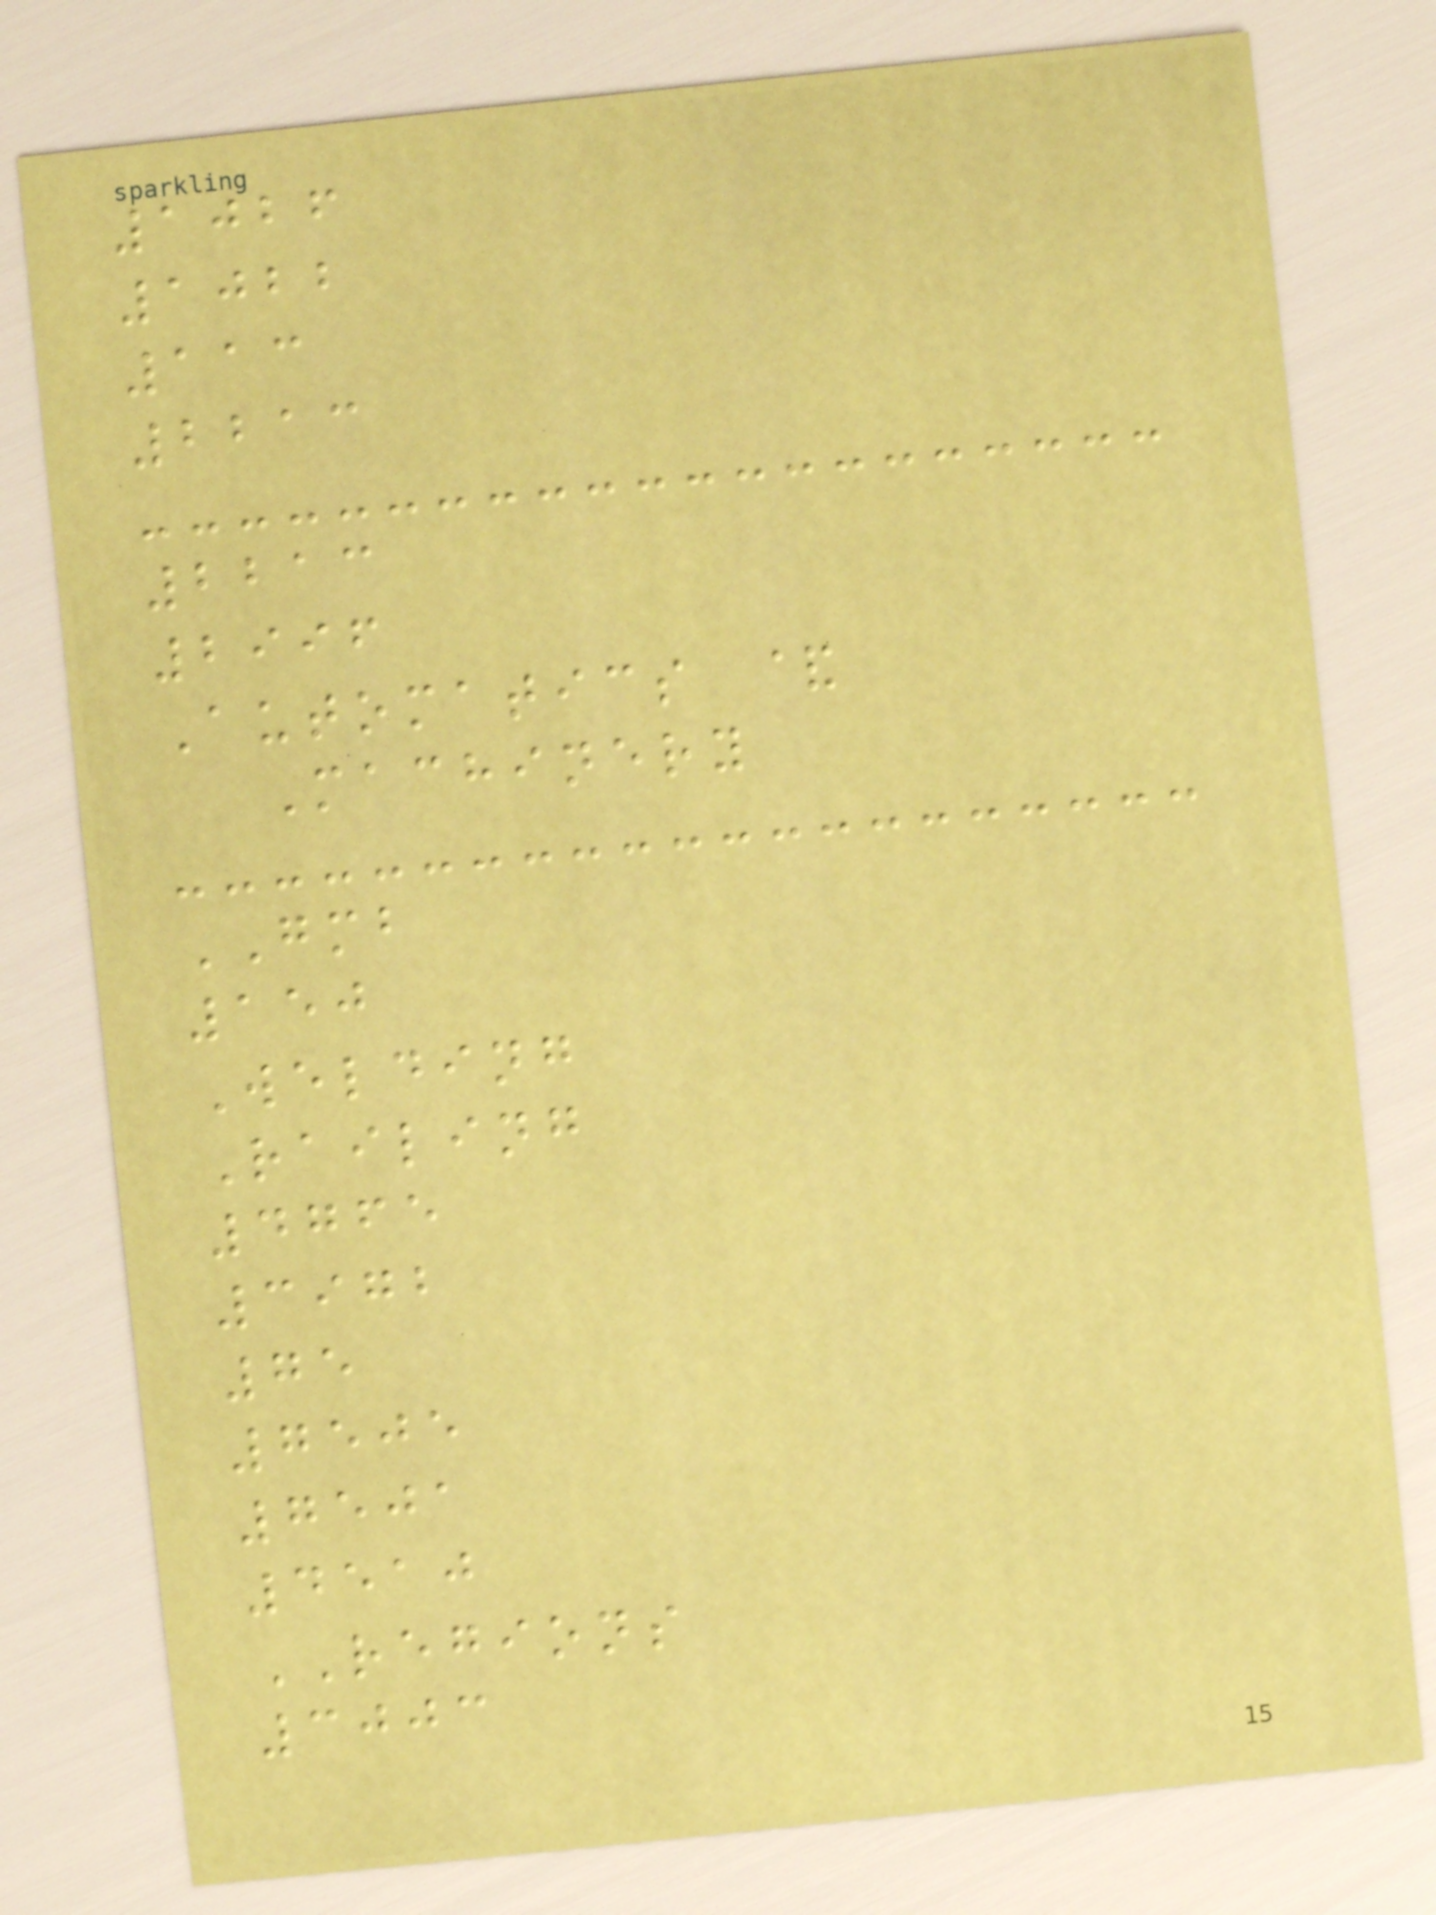1026
1022
113
2213
2213
2996
Automatics &
Machinery
GMB
150
Welding
Railing
4765
3972
75
7505
7501
4510
REGIONS
3003
